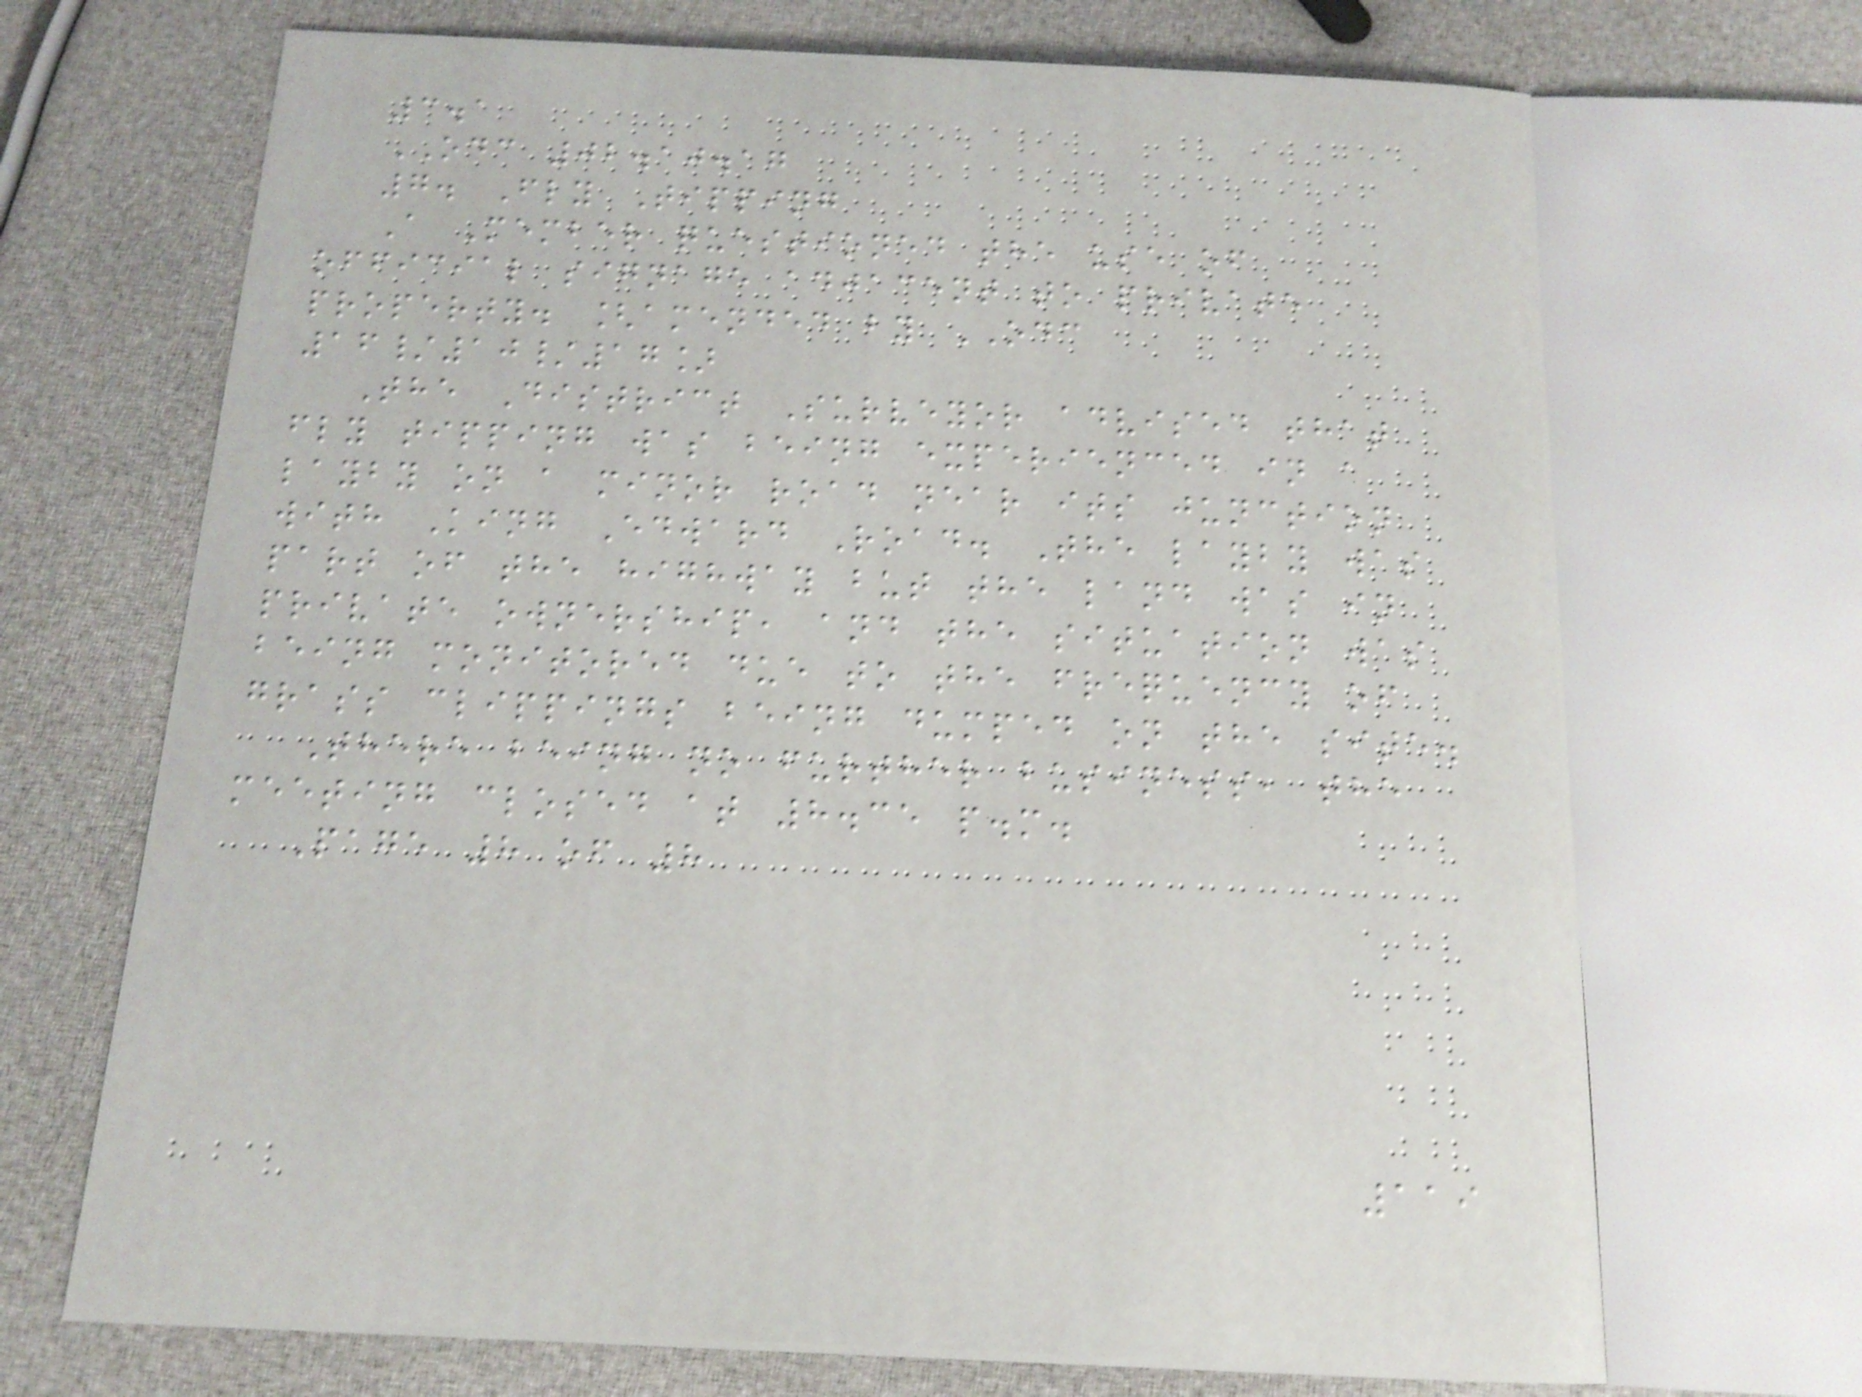3.1
ODC 02.10.17
7. Fly Tipping
A Member questioned the use of
official signage adjacent to private
property. [amended by ODC
16/10/17]
The District Surveyor advised that
fly tipping was being experienced in a
layby on a minor road near its junction
with King Edward Road. The layby was
part of the highway but the land was in
private ownership, and the situation was
being monitored due to the frequency of
grass clippings being dumped on the site.
There being no further business, the
meeting closed at 8.35 p.m.
Page 8 of 8
119
